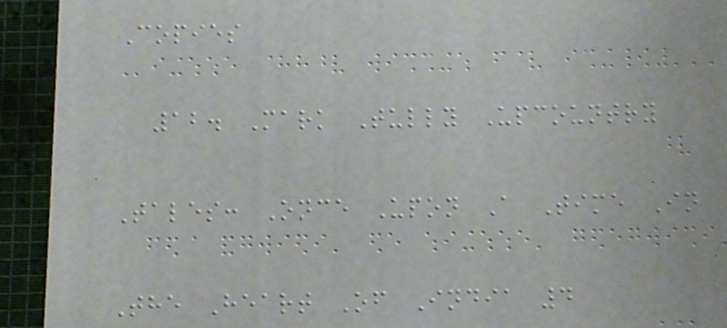Copies
12. Mark Tully Upcountry
Tales: Once Upon A Time In
The Heart Of India 4
